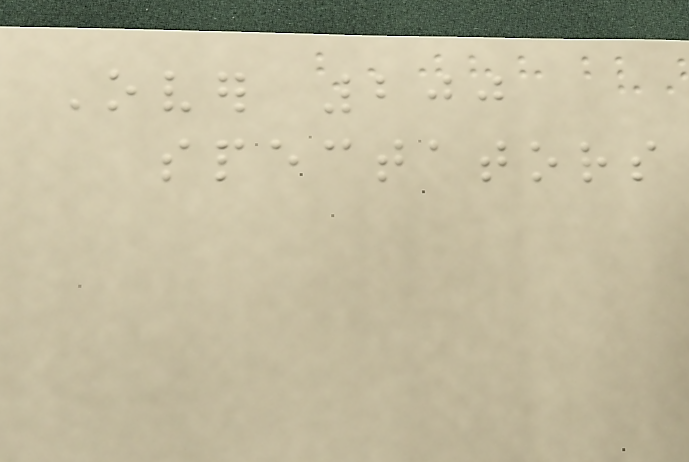Over 200
spectators
